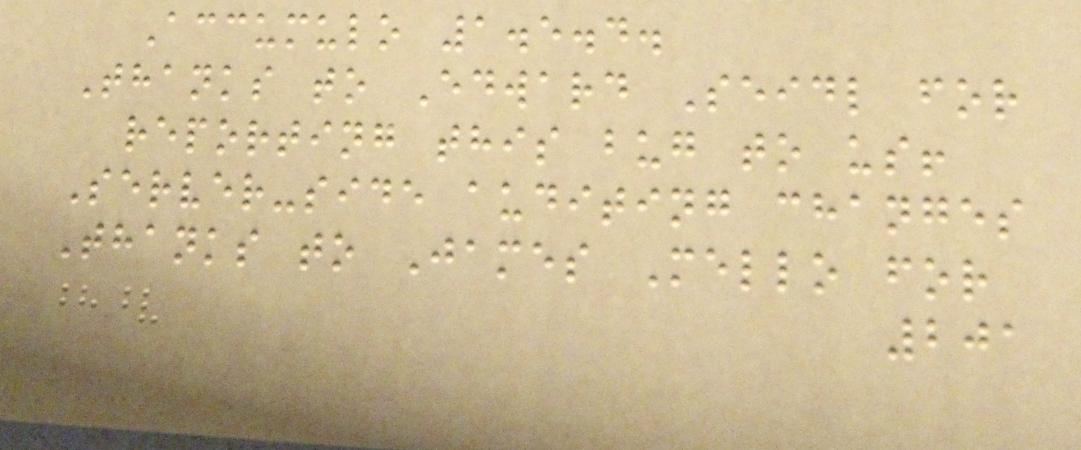Accumulo 1.5.4.
Thanks to Edward Seidl for
reporting this bug to us!
Server-side auditing changes
Thanks to James Mello for
201
